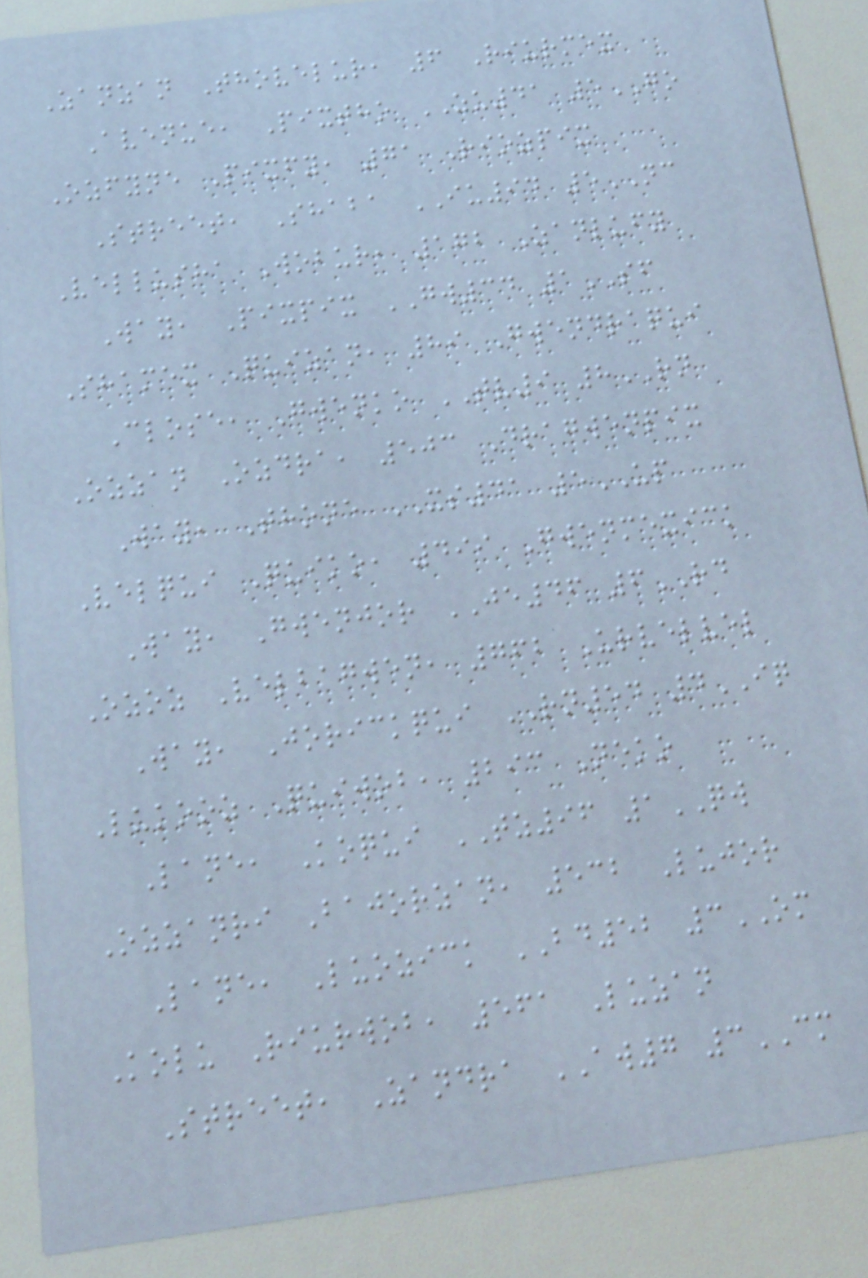Zanzan Thovelur, 6 Riurmex
Avenue, Pixtho ZU41 5GO
Ozfyne Pixfy, 71 Riozpix
Street, Shaba IU94 5NC
Vellusha Wobur, 172 Zanlufy
Way, Pixpix GW34 1SF
Shamex Quizan, 89 Gwendraqui
Close, Gwenko TV9 8RN
Ozzan Ozdra, 503 Dragwenpix
Way, Thone XS41 5UP
Velqui Quiko, 499 Gwenmexick
Way, Gwenjor JE46 6RD
Ozoz Velbagwen, 762 Urvelvel
Way, Jorickqui RN54 4IQ
Lukooz Quiwob, 293 Neko
Lane, Koqui TZ96 1QW
Ozzanri Bajorzan, 532 Lujor
Lane, Luozick BD52 3OM
Kolu Riurwob, 561 Luzan
Street, Zandra AW7 3CM
